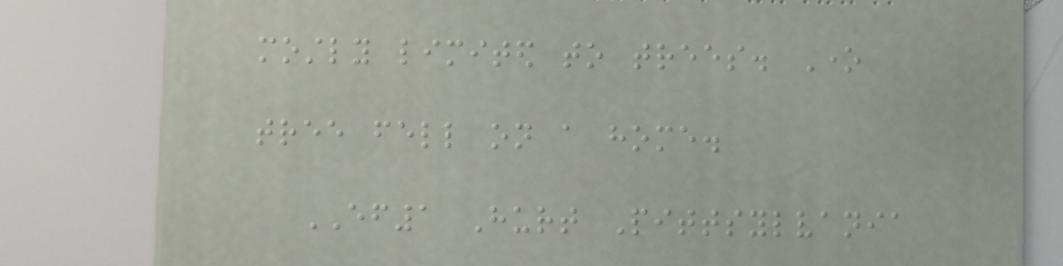mostly limited to trees. One
tree fell on a home.
EF1 Hurt Pittsylvania
